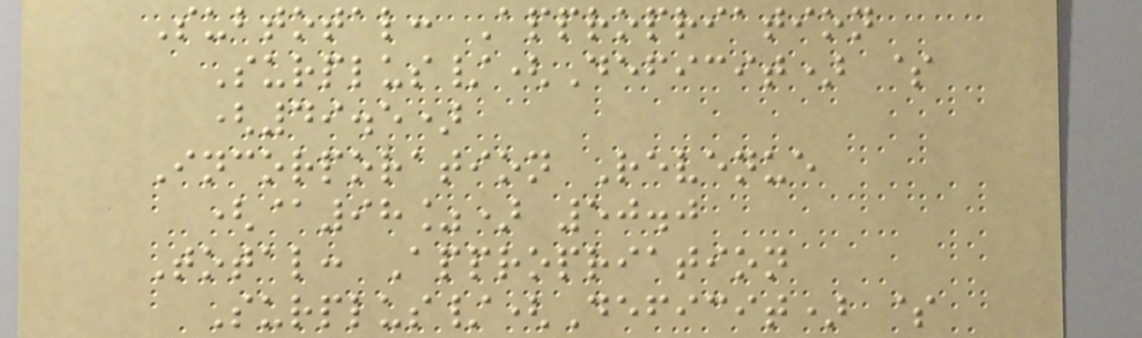Subtotal: Appropriation
Surplus/(Deficit) $
(49.5)
Incorporation Revenue
(@98%) 50.0
Total: Appropriation
Surplus/(Deficit) $
